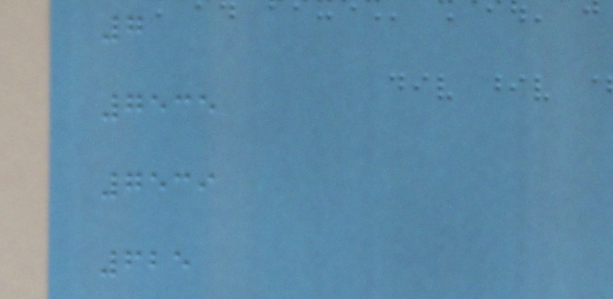7
7535
7539
625
